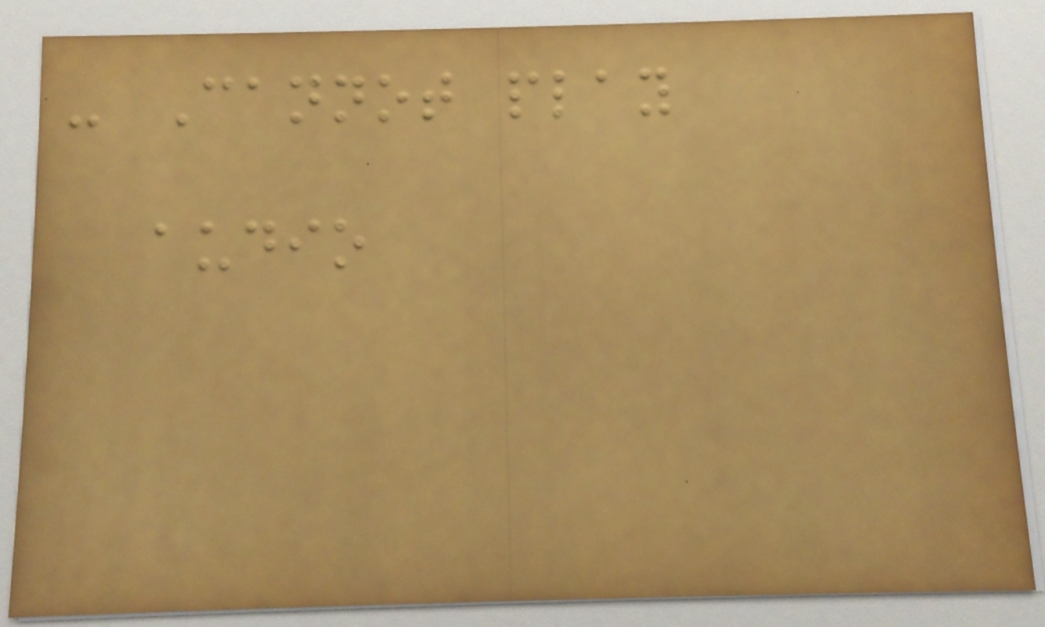- Cannot play
audio
